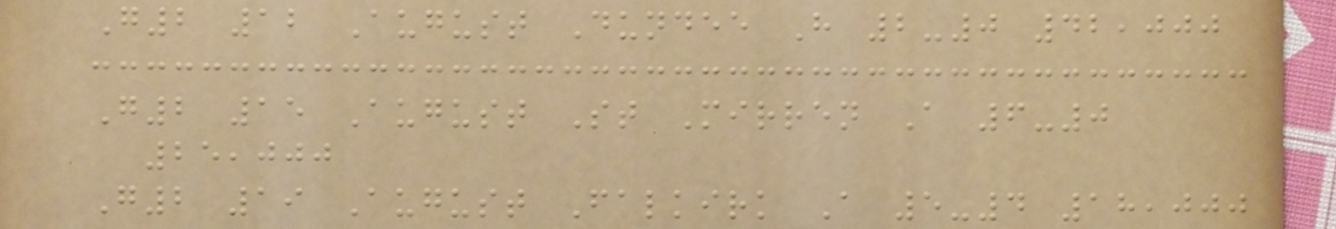G2 12 August Dundee H 2-0 42,000
G2 15 August St Mirren A 6-0
25,000
G2 19 August Falkirk A 5-4 18,000
